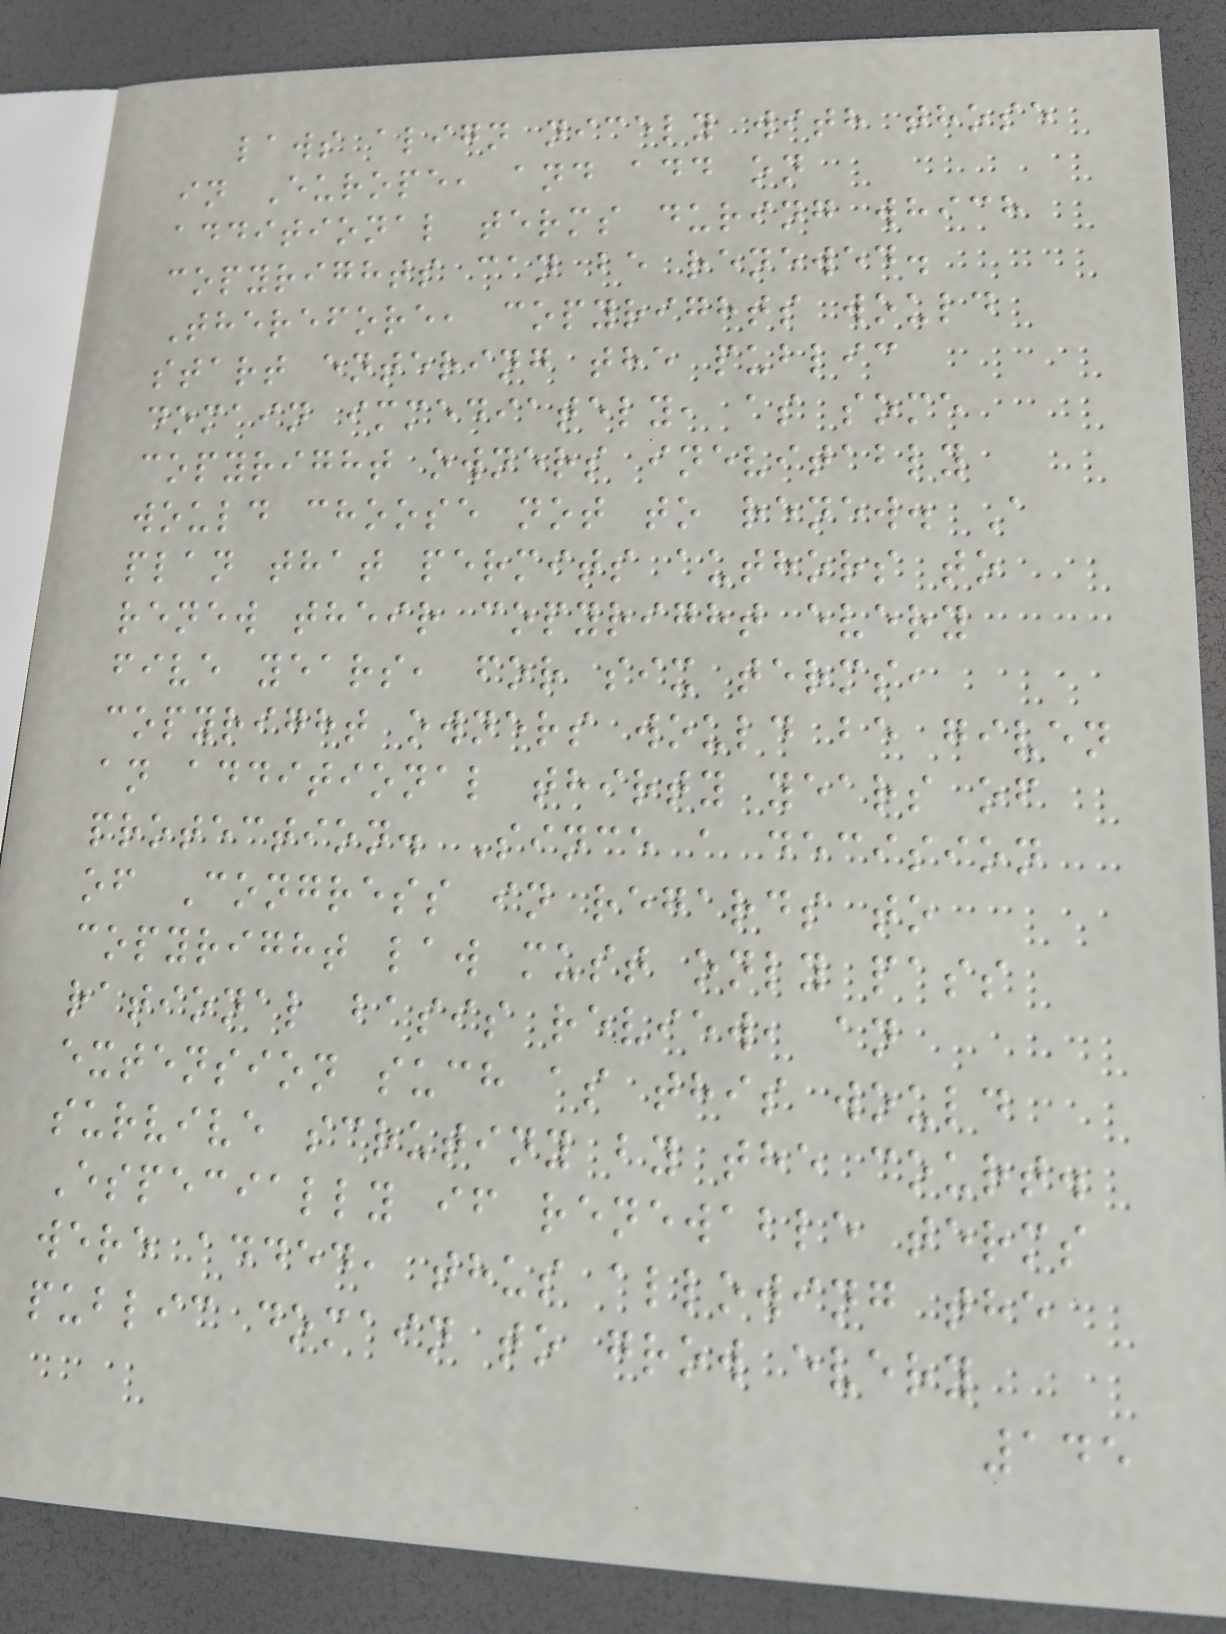laws align nicely with those
in Europe, and add on
additional terms during which
copyrights can be renewed.
Therefore, copyrights would
start entering the public
domain immediately, as some
copyright owners inevitably
would choose not to renew. A
plan that permits authors to
renew their copyright every
five years, for six terms,
copyright owners would be given
an additional thirty years of
protection. Since a decision
of Congress in regards to
copyright law must only pass
rational basis review, an
extension such as this would
survive scrutiny by the court.
Especially if renewable terms
were added, thus allowing the
public domain to grow every
145
